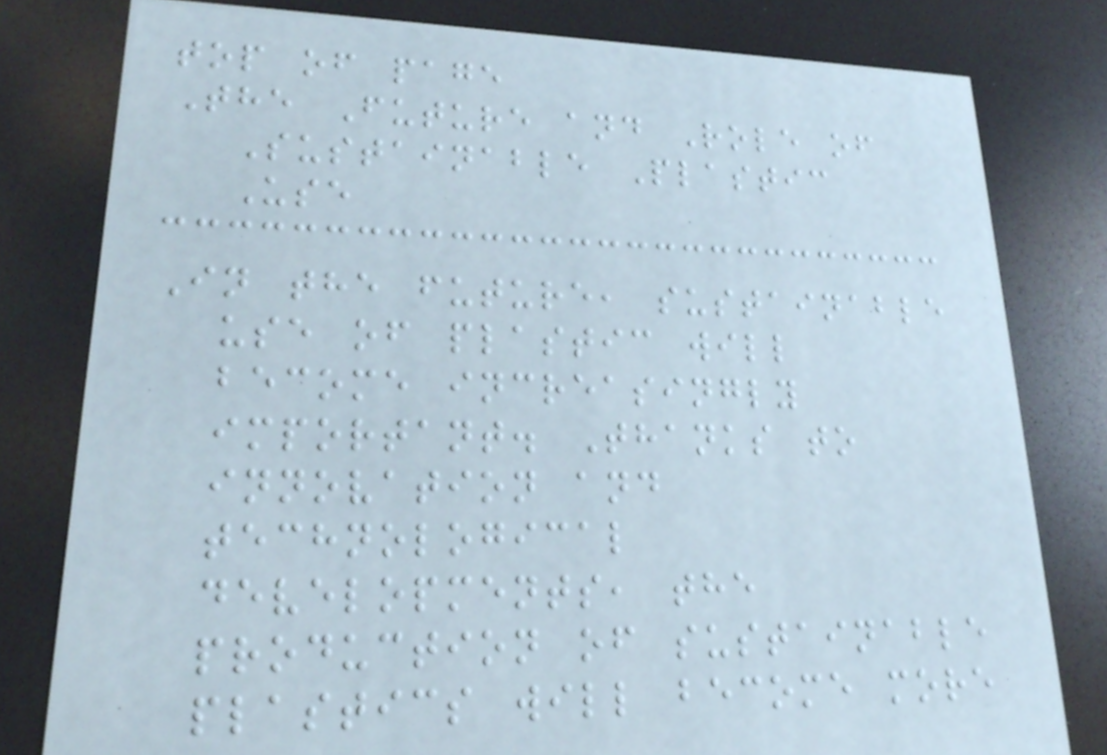top of page
The Future and Role of
Sustainable Plastic
Use
In the future, sustainable
use of plastic will
become increasingly
important. Thanks to
innovation and
technological
developments, the
production of sustainable
plastics will become more
